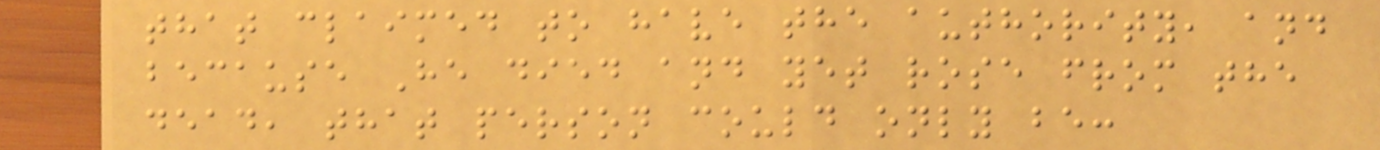that claimed to have the authority, and
because He died and yet rose from the
dead, that person could only be:
